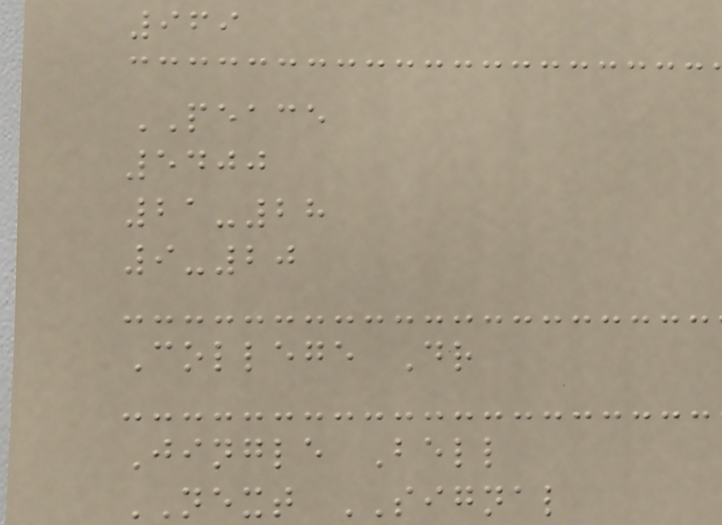969
PEACE
5400
21-28
9-20
College Dr
Jingle Bell
NEXT SIGNAL
